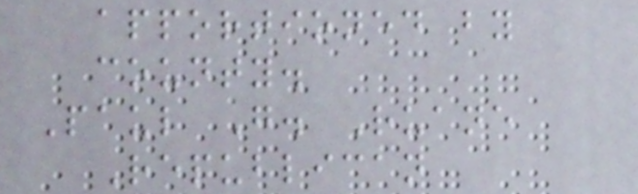apportioned by
county.
Paul G. Ruane
Republican
